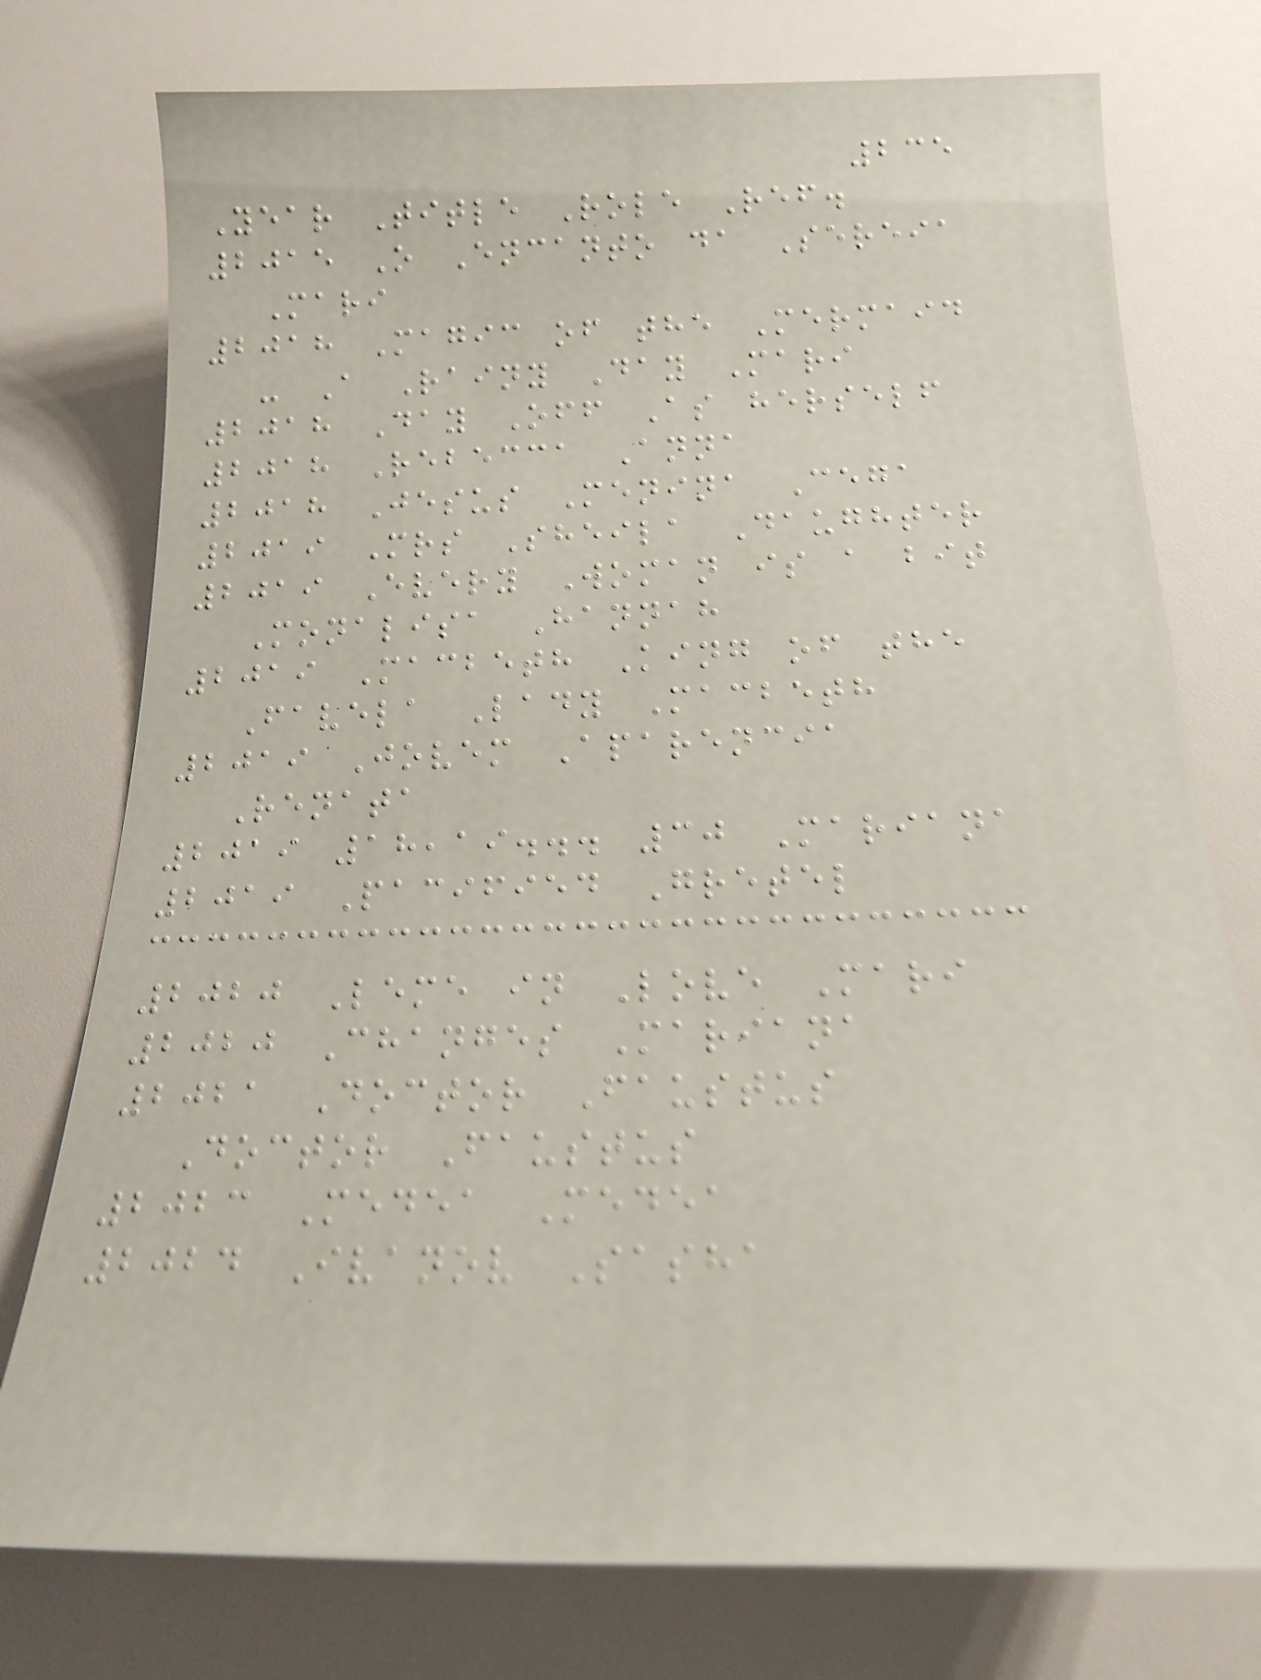235
Year Title Role Ref.
2015 O Encanto da Sereia
Mari
2018 Magic of the Mermaid
- A Rainy Day Mari
2018 Day Off As herself
2018 Rebecca Anna
2018 Jesus Menina Cega
2019 Mrs Sheila Daughter
2019 Every Woman is a bit
Monalisa Hannah
2019 Macbeth King of the
Favela Lady Macbeth
2019 Jovem Aparencia
Renata
2019 18,19... 30 Mariana
2019 Pacified Gretel
2020 Leme in Love Mari
2020 Changes Mariana
2021 Doctor Faustus
Doctor Faustus
2023 Medea Medea
2024 Ivanov Sasha
